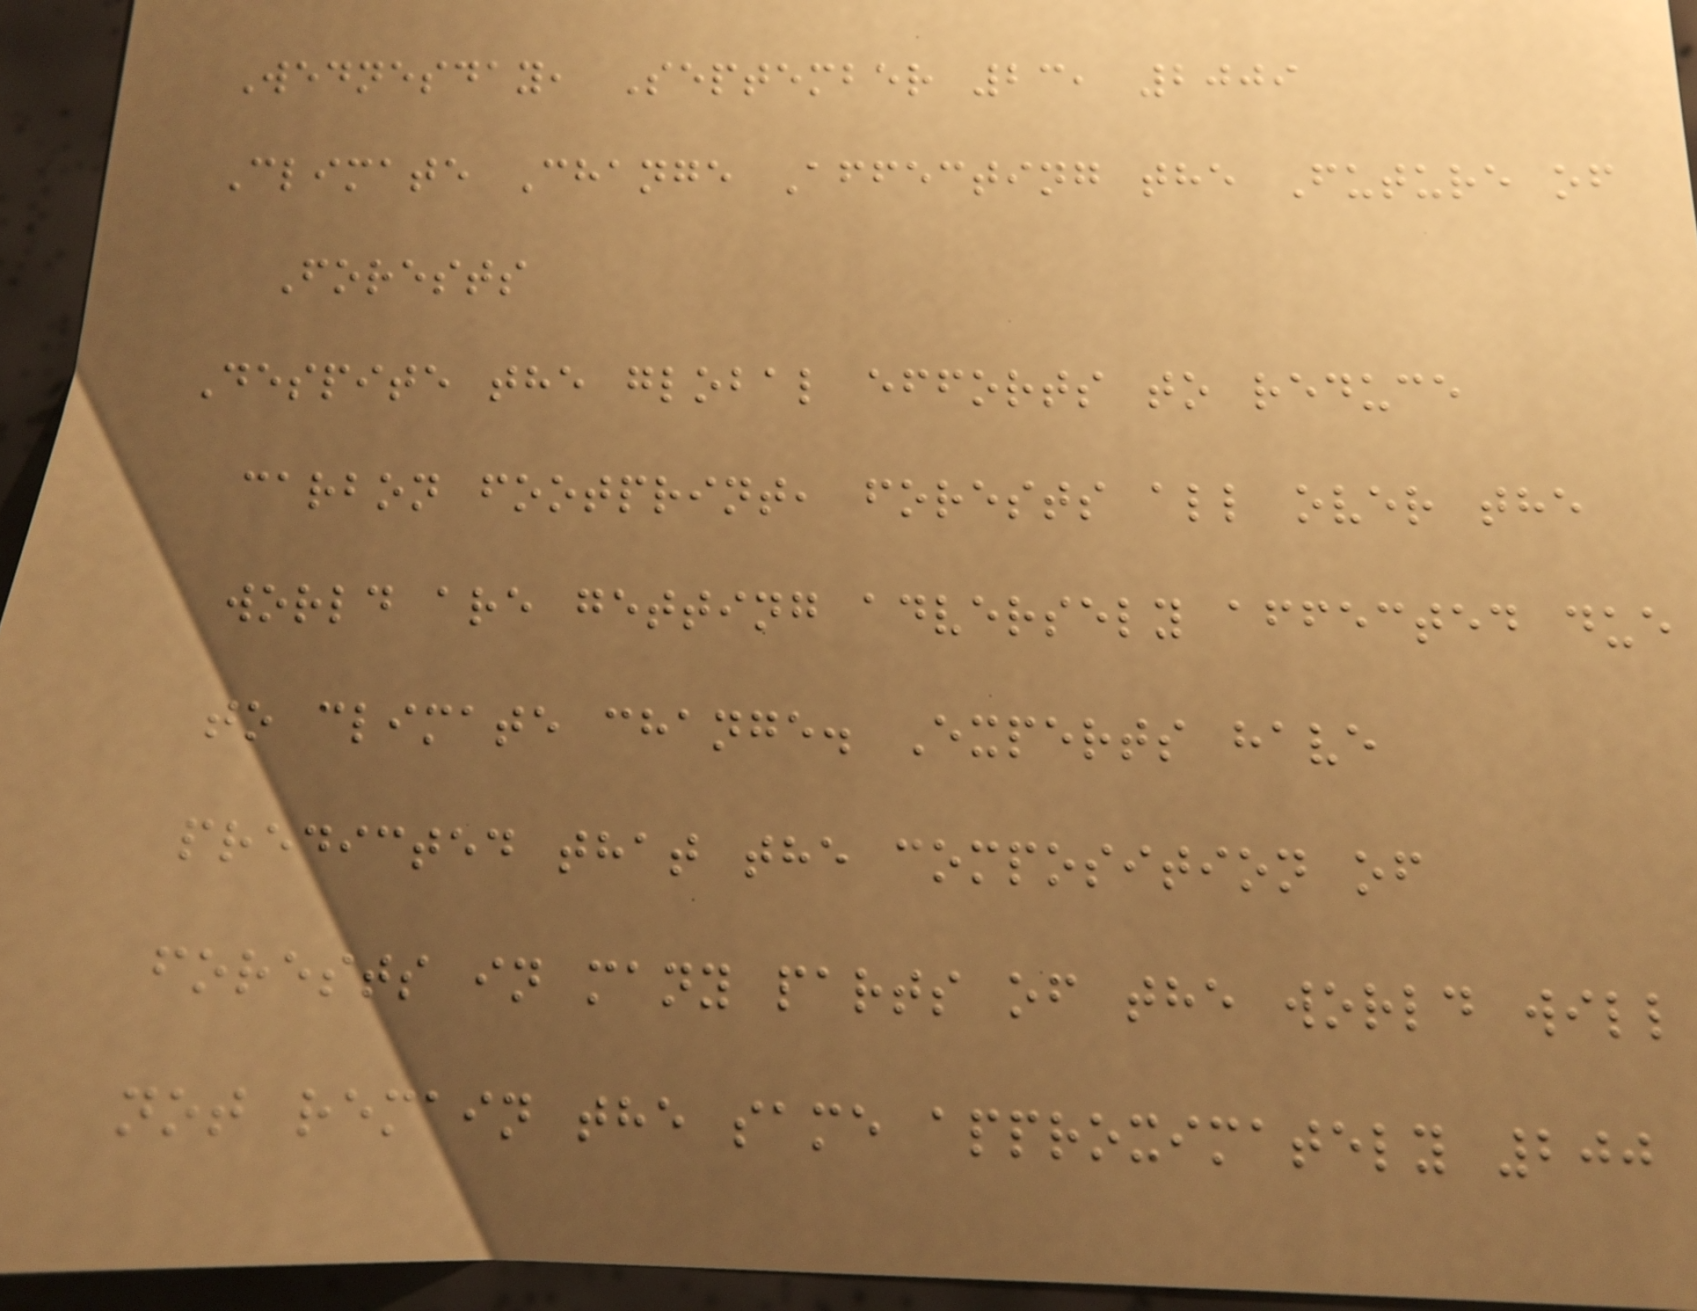Wednesday, September 23, 2009
Climate Change Affecting the Future of
Forests
Despite the global efforts to reduce
carbon footprint, forests all over the
world are getting adversely affected due
to climate change. Experts have
predicted that the composition of
forests in many parts of the world will
not remain the same approximately 200
